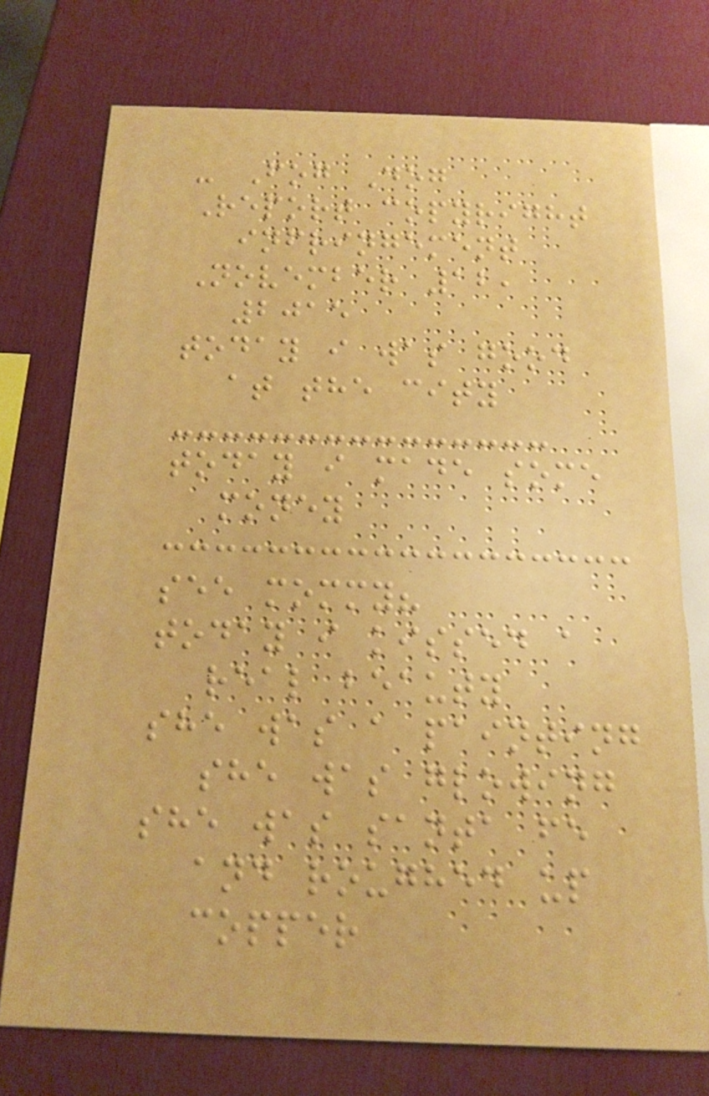- Fog Dog
Report copyright
infringement
November 12,
2015
today i was good
at the city
today i made some
money
see mommy?
today i kissed a
real beauty
she was a painting
she was glowing
she was santa fe
and roughed up
copper
